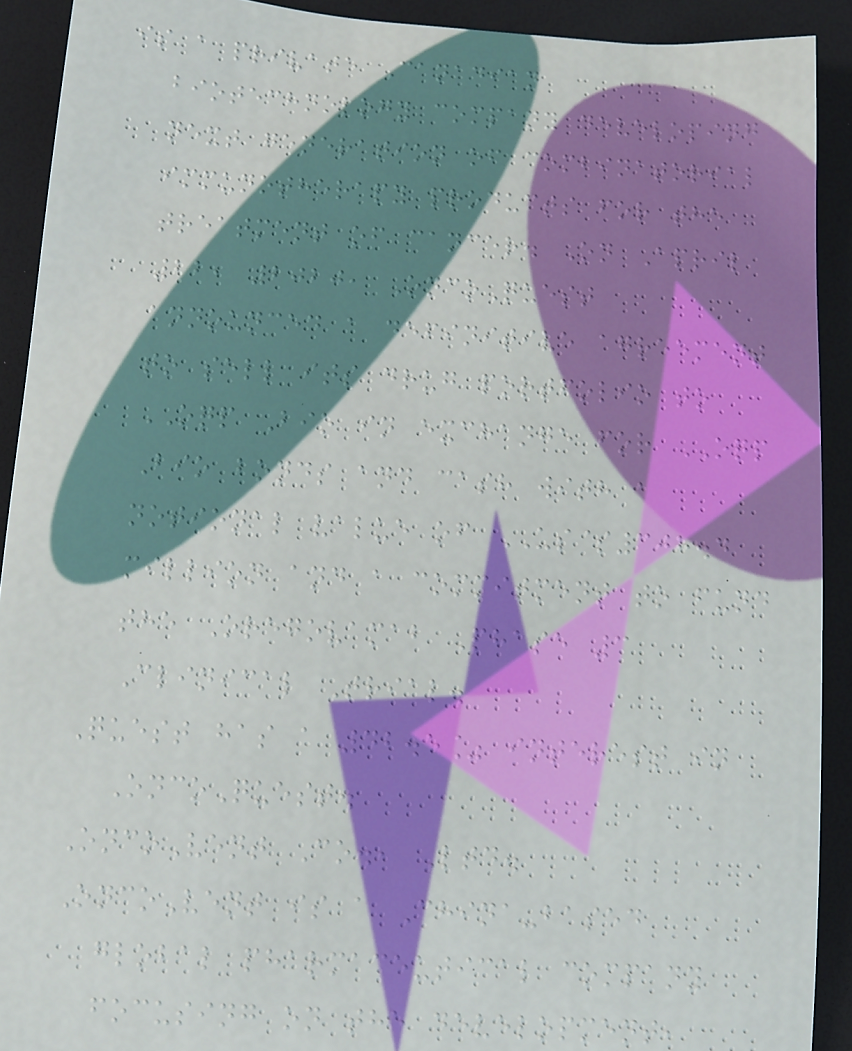is a private Canadian
biotechnology company developing
next generation of combinatorial
immunotherapy products for the
treatment of cancer. On April
22, 2020, OncoQuest
announced a definitive agreement
to sell its drug portfolio to
OQP Bio in exchange for OQP
Bio bonds and cash with a
notional value of US$308.4
million and a commitment to fund
the Oregovamab Phase 3
Clinical Trial.
Quest has a 42.5% interest in
OncoQuest.
OncoVent Co., Ltd.
OncoVent is a China-based
global pharmaceutical company
focusing on the development,
